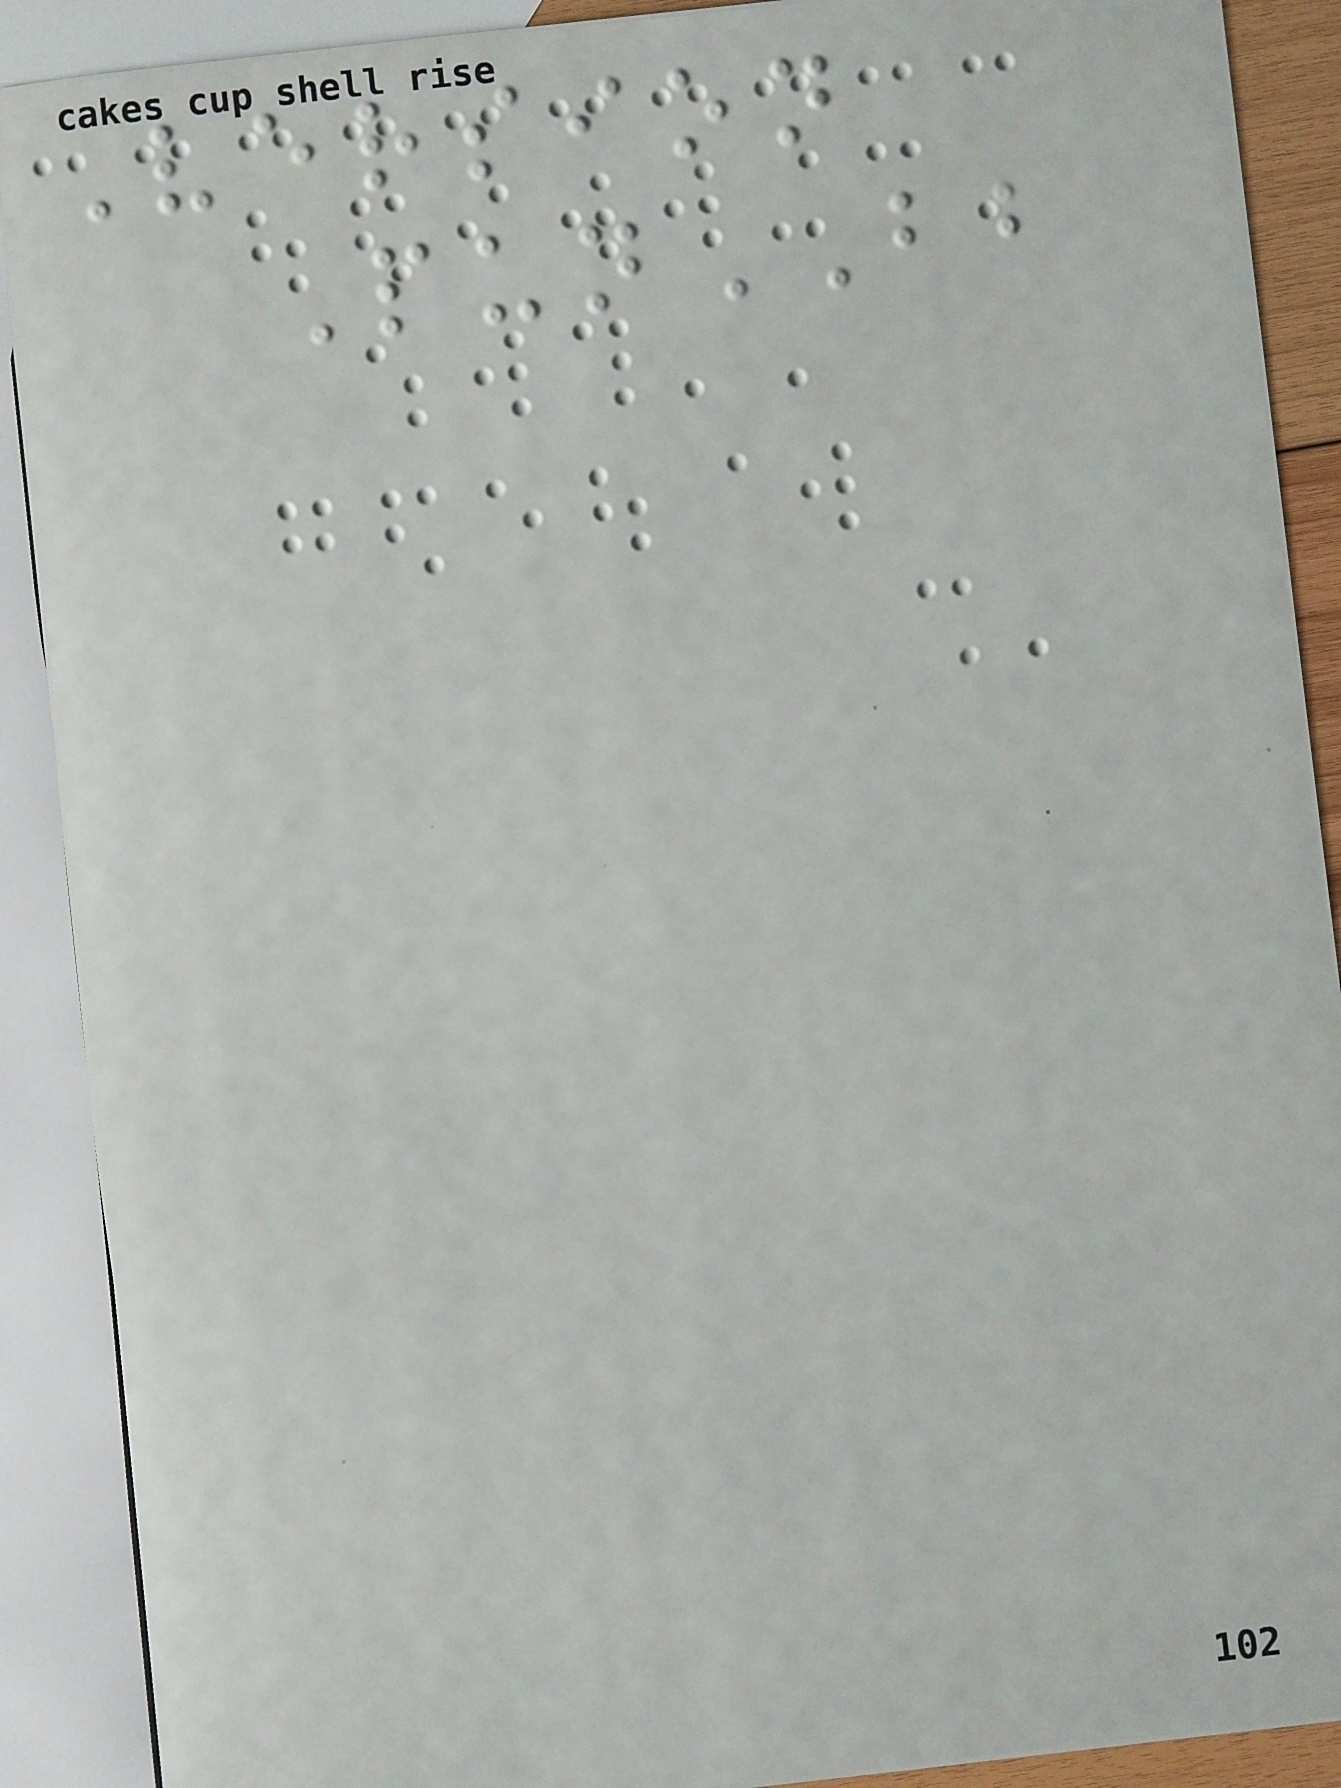Version
PunBB
